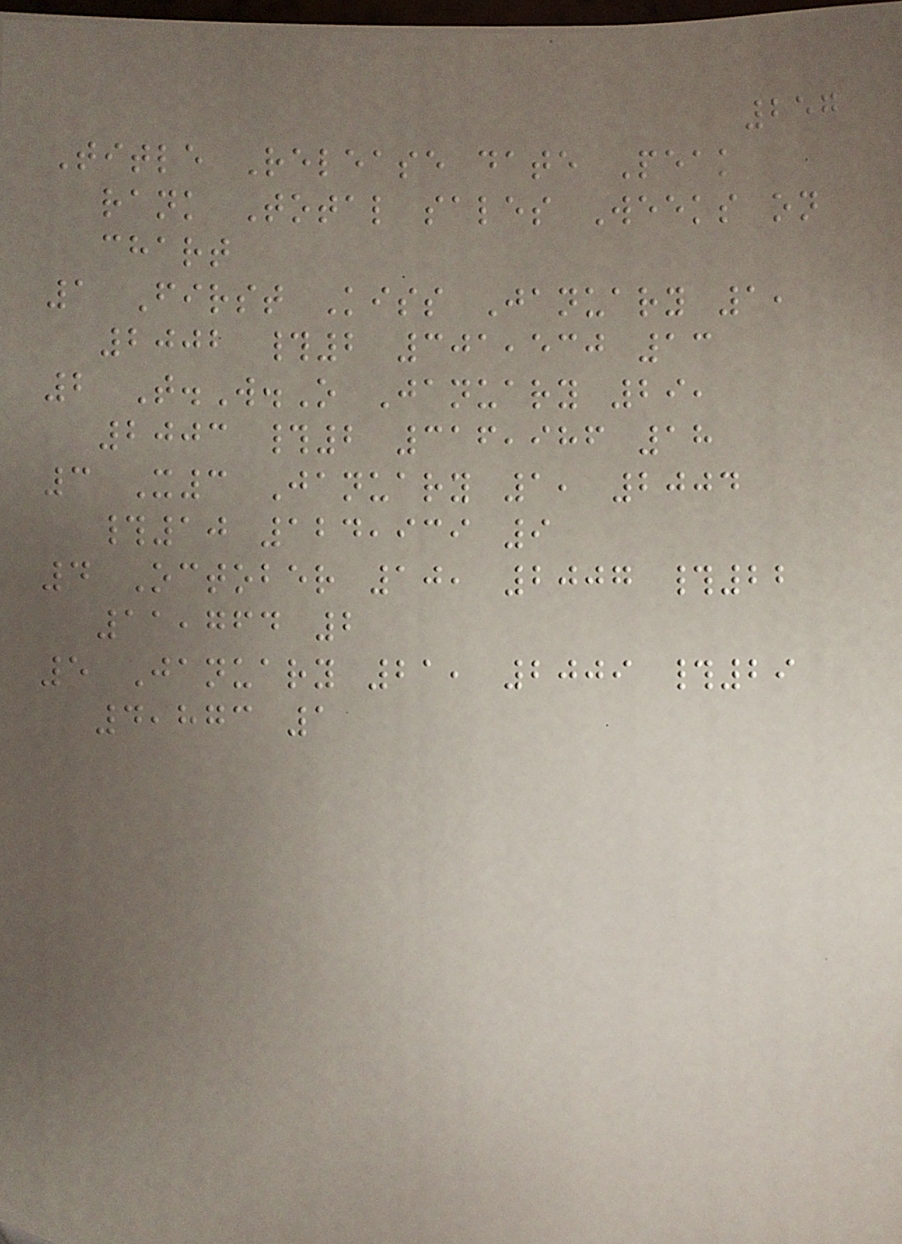257
Title Release date Peak
rank Total sales Weeks on
chart
1 First Kiss January 1,
2002 #2 301,530 13
2 T.W.O January 29,
2003 #2 316,986 18
3 X3 January 1, 2004
#10 124,939 9
4 October 10, 2007 #22
11,764 2
5 January 21, 2009 #29
4,873 1
